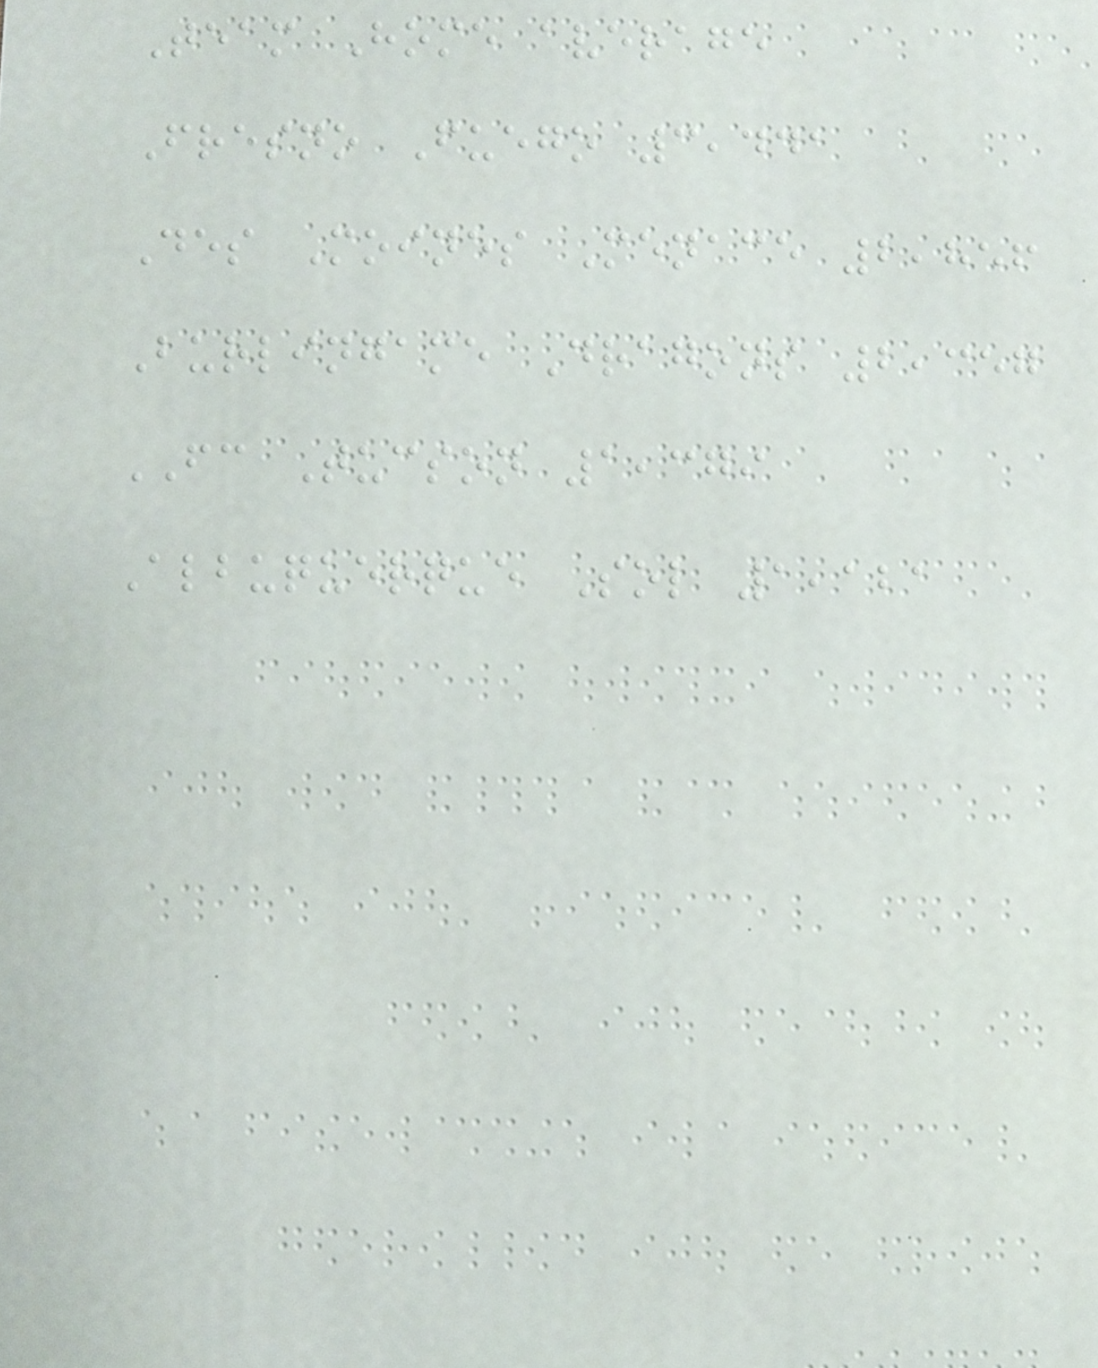Team Home average
Fresno Fuego 3,441
Des Moines Menace 2,856
Burlingame Dragons 2,357
FC Tucson 1,379
Albuquerque Sol 1,121
